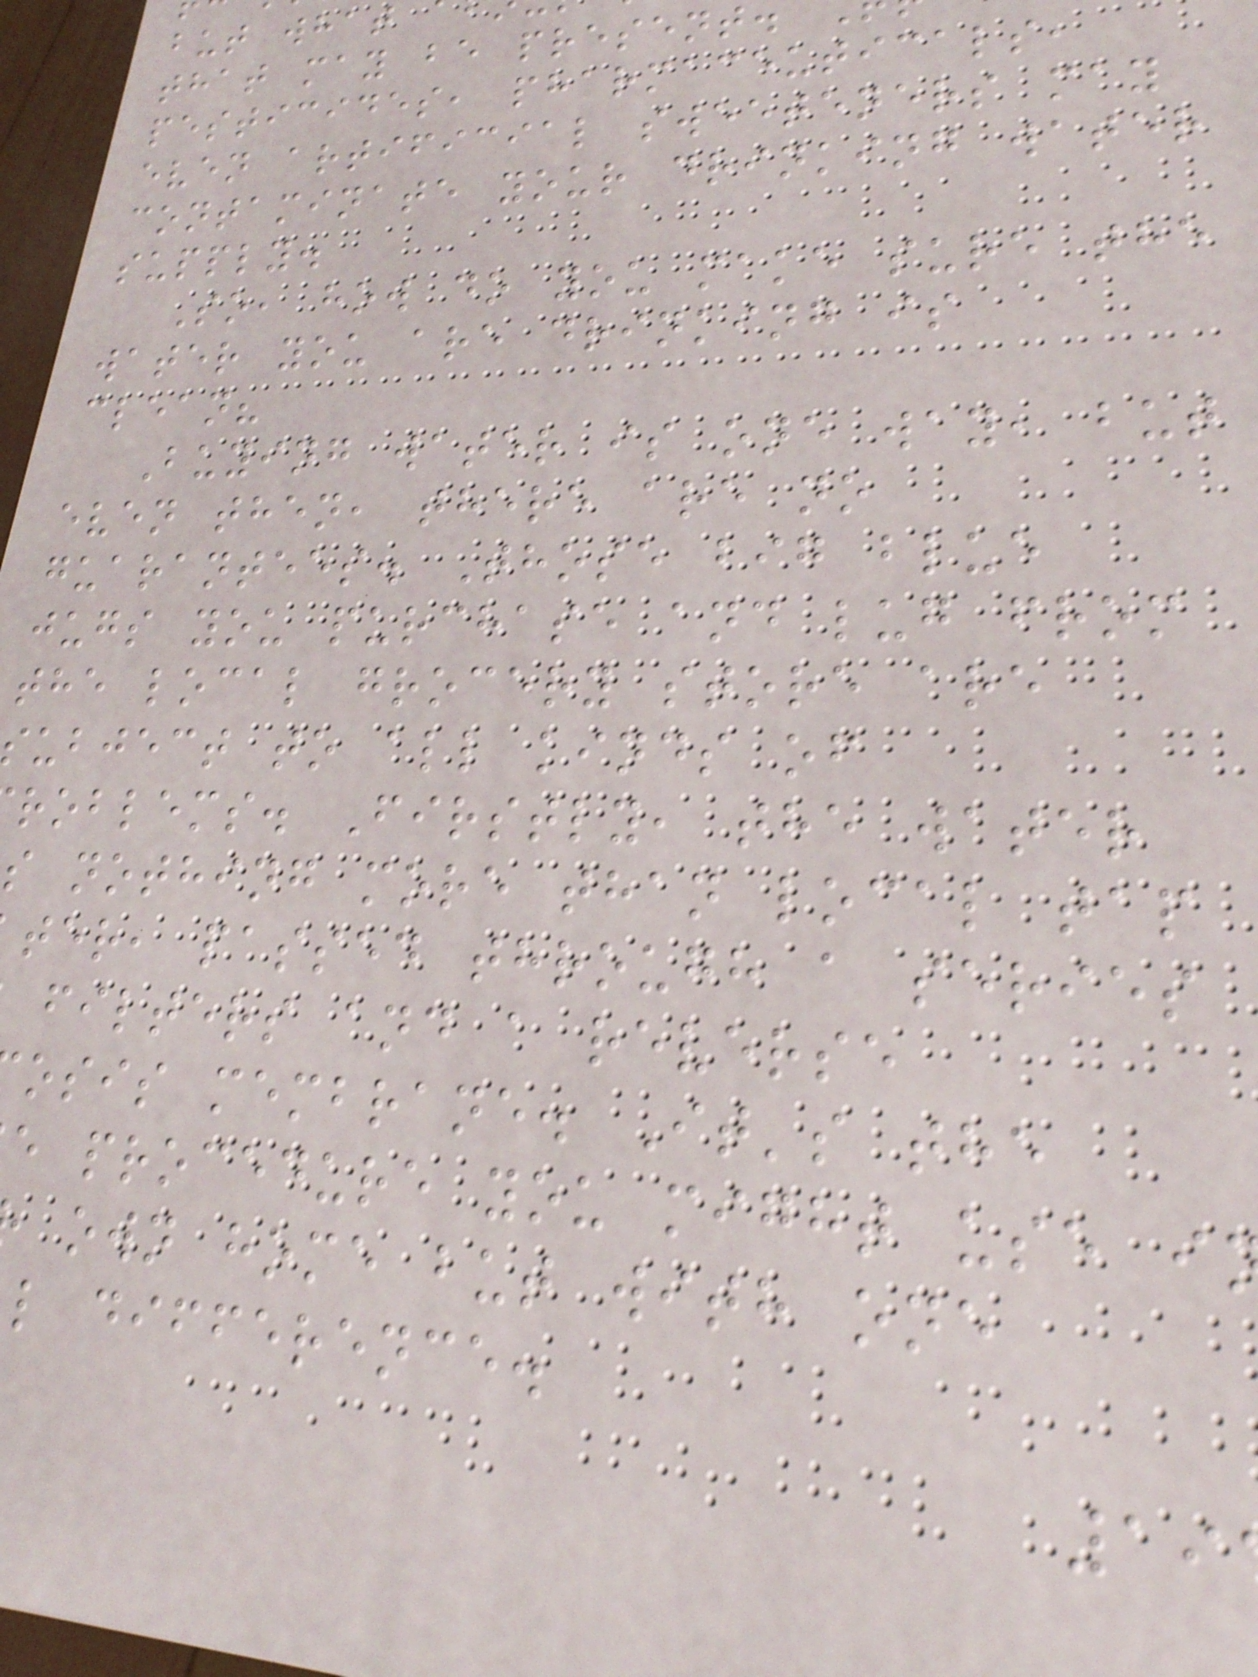but what
that may be present
pesticides, pharmaceuticals,
even artificial sweeteners may
contaminate your drinking water
supply.
So, how do you make sure the
water you are drinking is
clean?
Buying water is one way, but
even then, there are no
guarantees. Those big blue
jugs you purchase and lug from
the local grocery store are
ubject to all kinds of
roblems. Firstly, the water
s nothing more than local tap
ter, passed through a series
filters and a reverse
osis membrane. It's the
e procedure you might use i
own home but with one
l difference.
